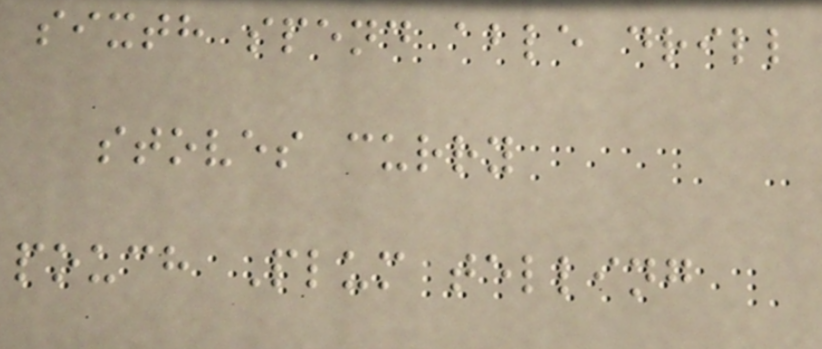sixth spend able drill
stoves curry
pouch Plum telling
